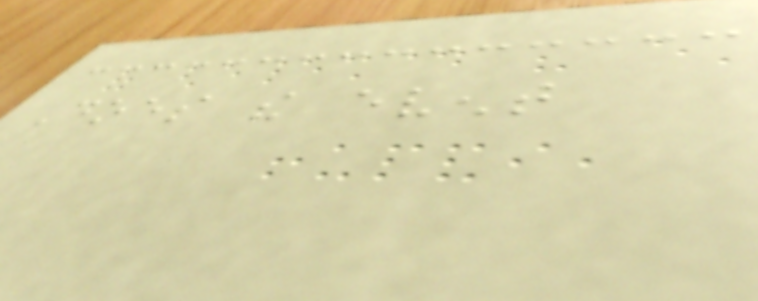Does the event
